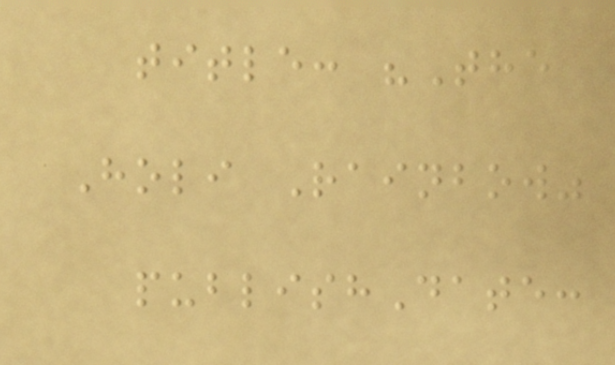title: "The
Holi Rainbow"
publishDate:
